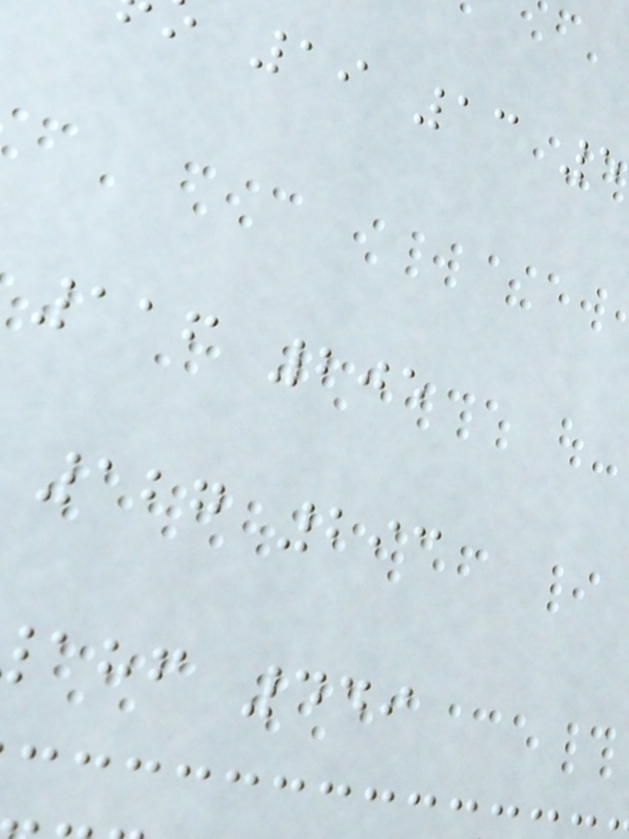19 13 5
116 205
127 293
ahf 449
